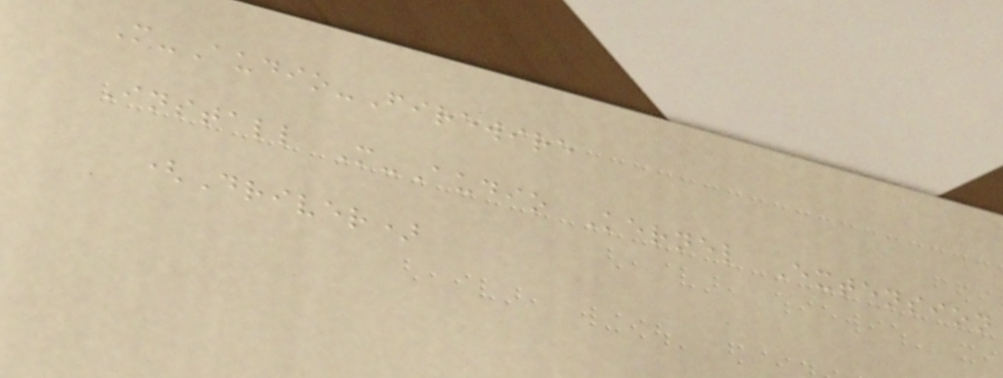M-Audio-Firewire
Install M-Audio Kernel Extension
(Driver)
